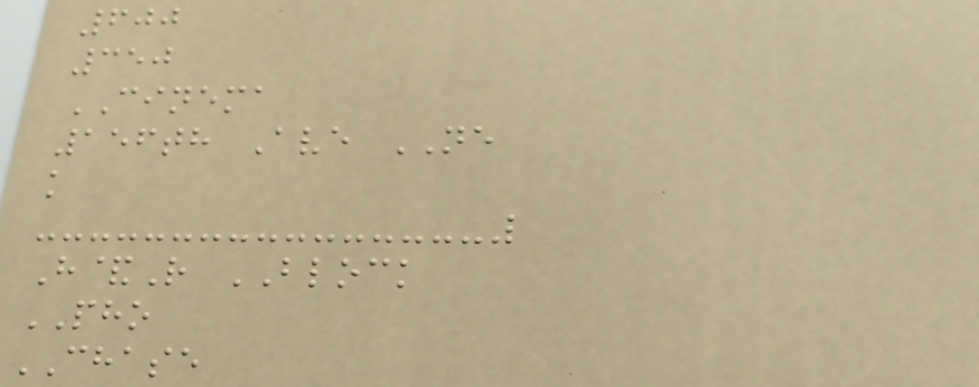600
350
CINEMA
156th Ave NE
k
H&R BLOCK
PHO
CHASE
